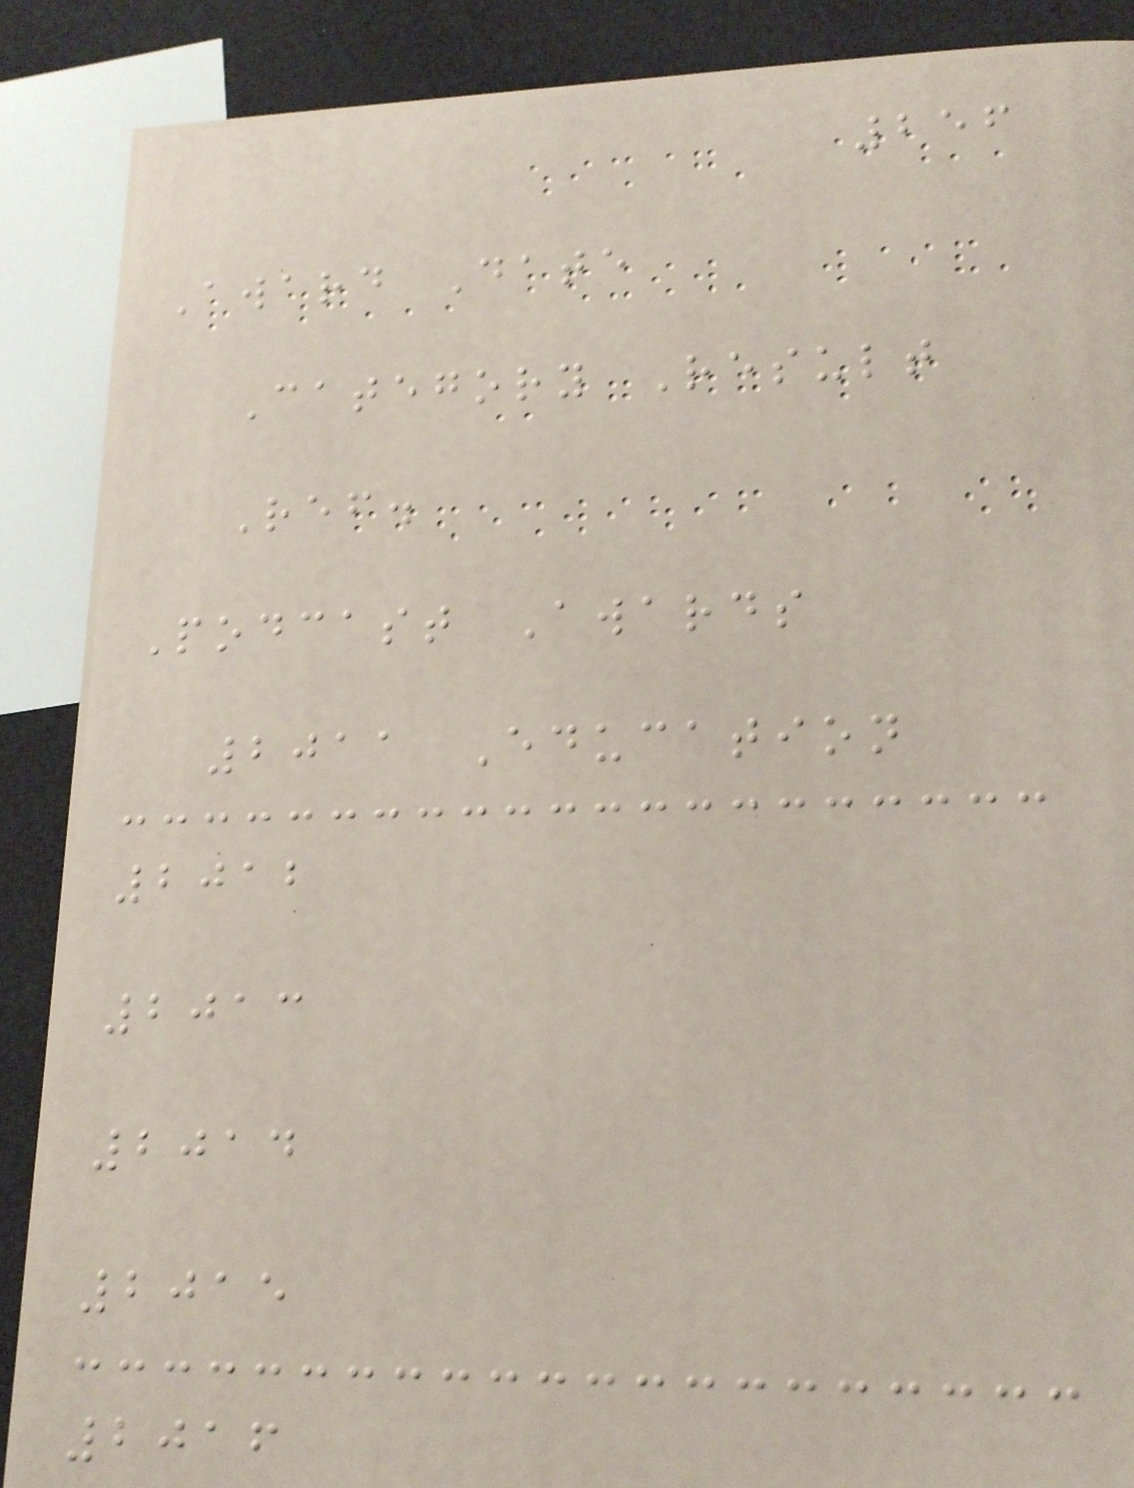256
Award Date
Category Result
Ref.
Podcast Awards
2011 Education
2012
2013
2014
2015
2016
